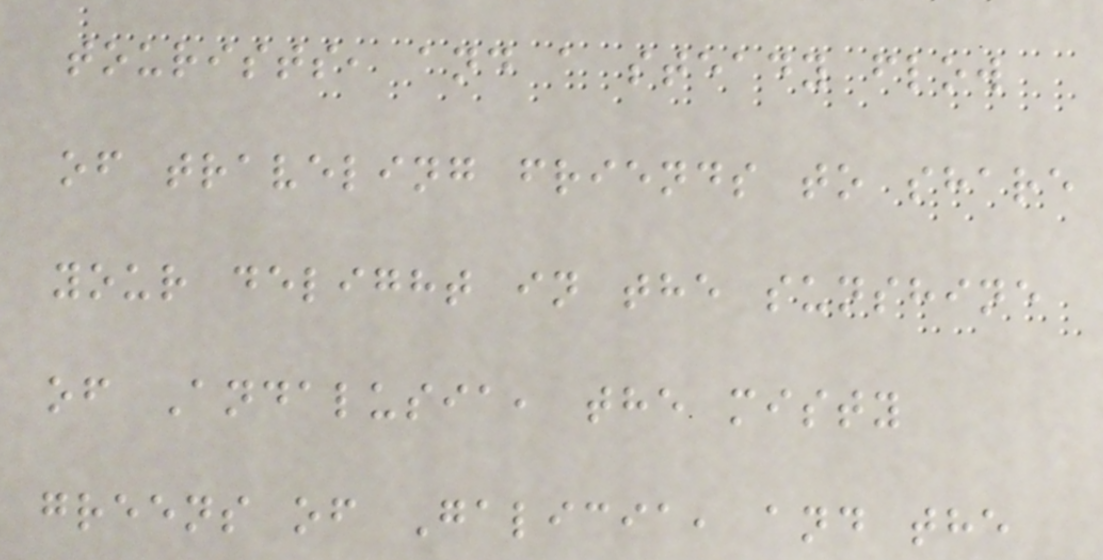tourists, and a steady flow
of traveling friends to share
your delight in the sunshine
of Andalusia, the misty
greens of Galicia, and the
